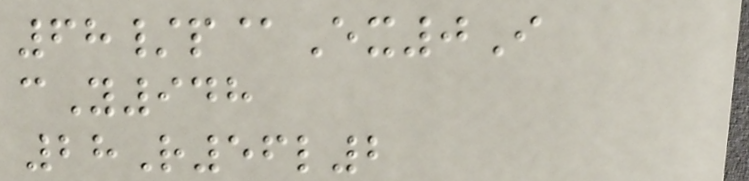68/p@Ex0I
cY948
28R56l2
